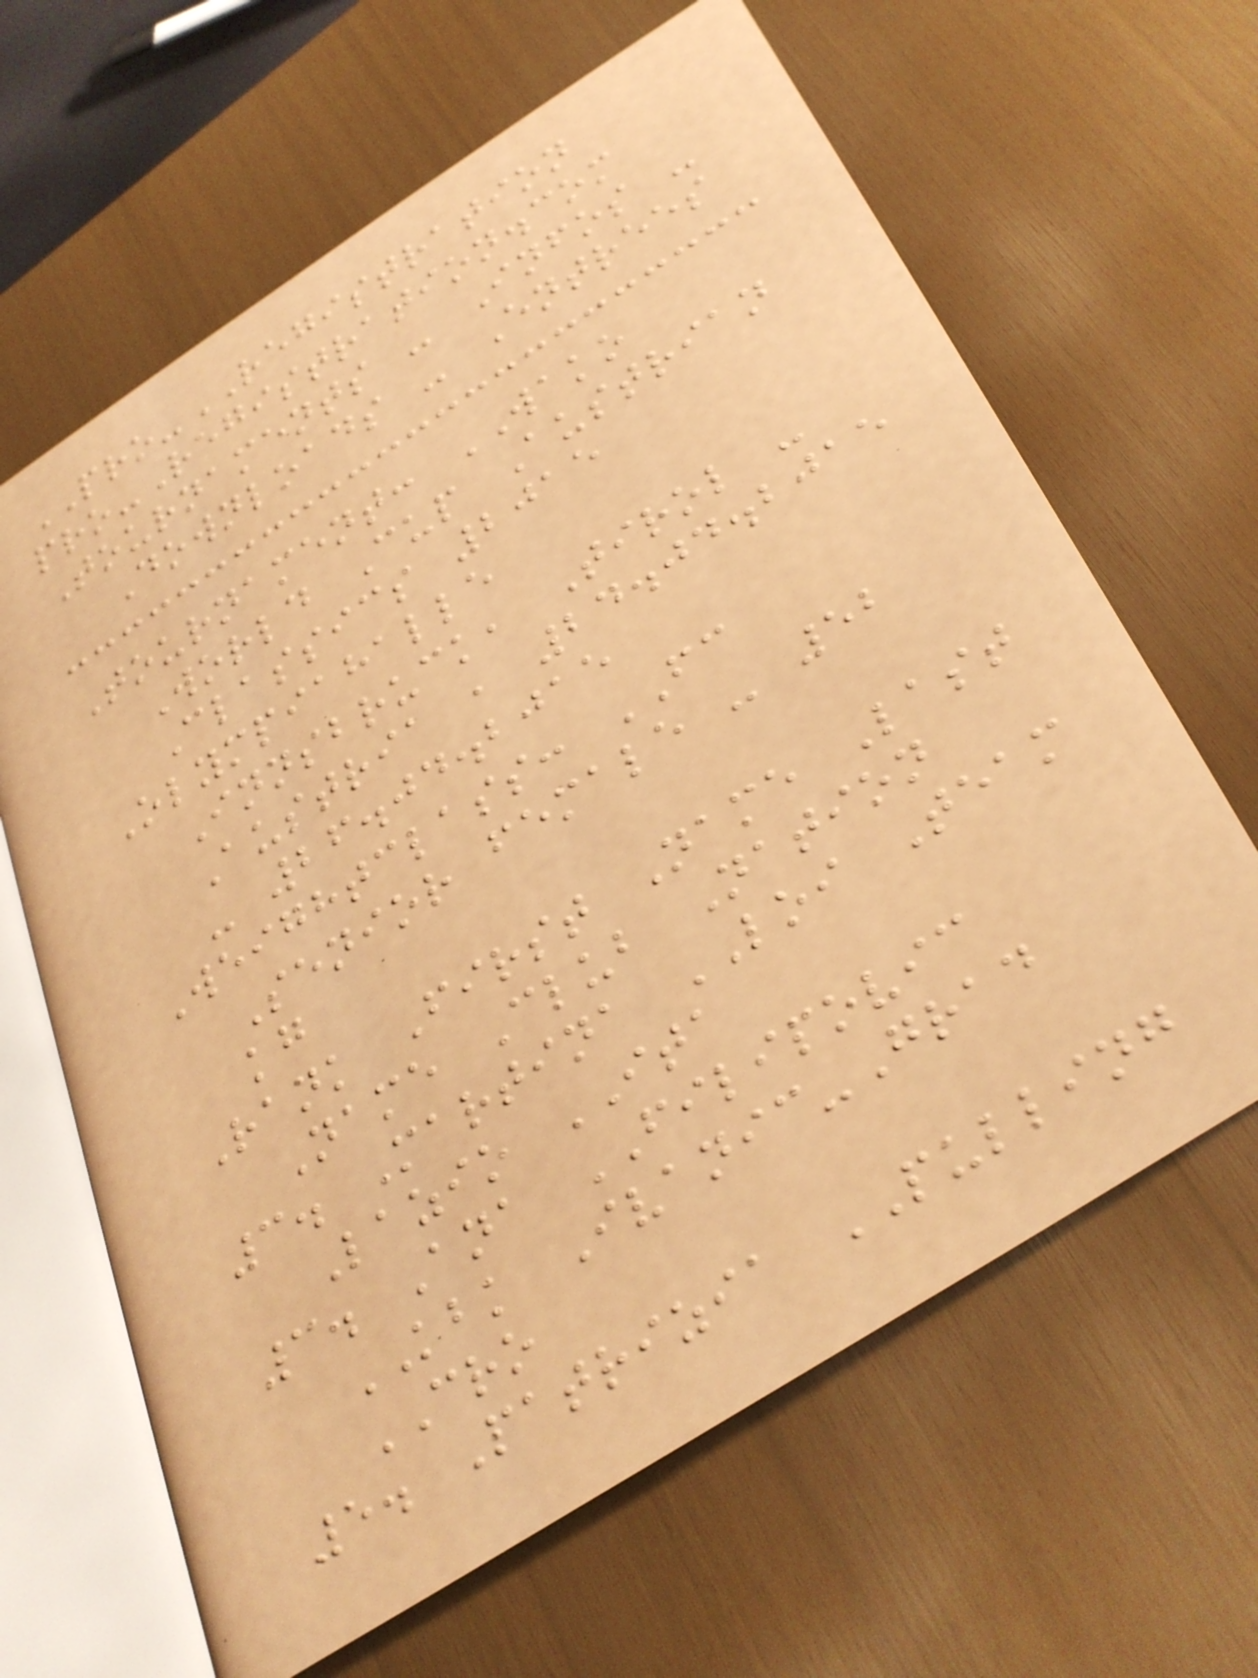PRO-REGISTRATION
pro-Registration.com
Tournaments - Infos -
Downloads - Entrees
Tournament: WAKO
World Cup Austrian
Classics 2015
Olympiahalle
Innsbruck, Tirol -
Austria , 24.04.2015
- 26.04.2015
Weightclass: FC
Senior female - 52
kg
Rank First Name Last
Name Club Nation
3. Martina LOI Team
Lazio ITA
3. Ana FILIPOVIC
KBK Ivanic-Grad
CRO
5. Patrizia PULLING
